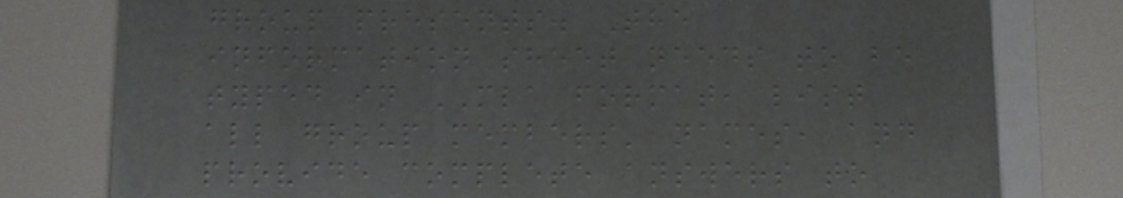group presents. The
information sheet needs to be
typed in MLA format, list
all group members' names, and
provide complete answers to
